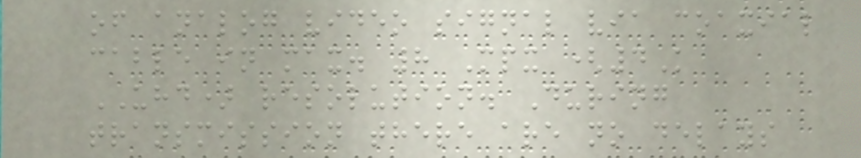of analog video signal via coaxial
cable in max. 8 Mpx (4K
UHD) resolution. During
transmission there are no delays
